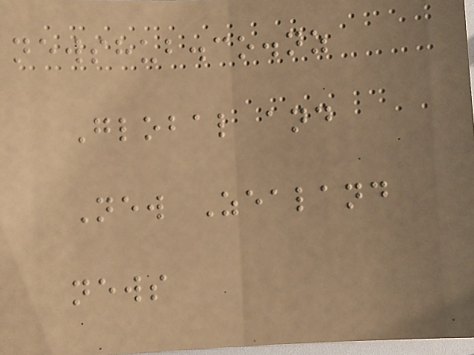newshub.co.nz
Global and
New Zealand
news
